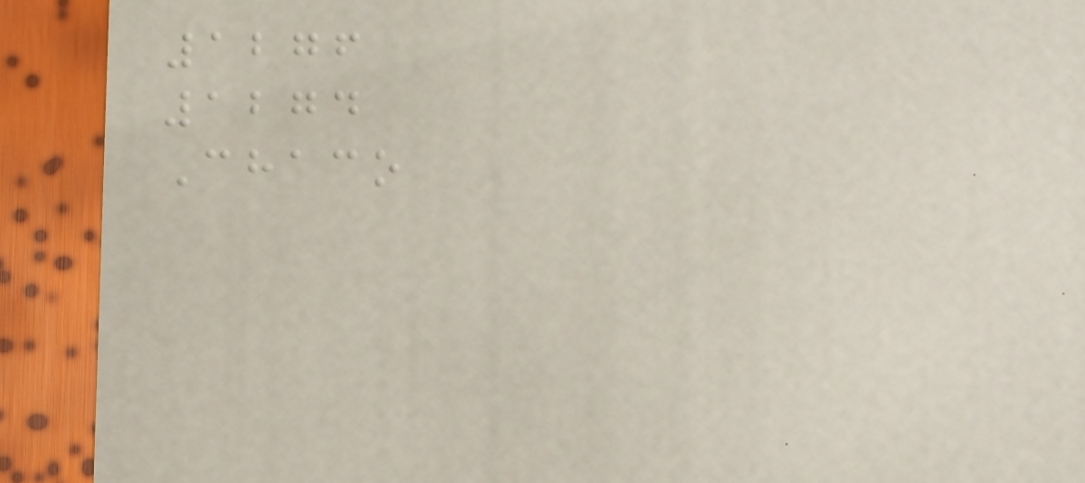1276
1274
Chaco
